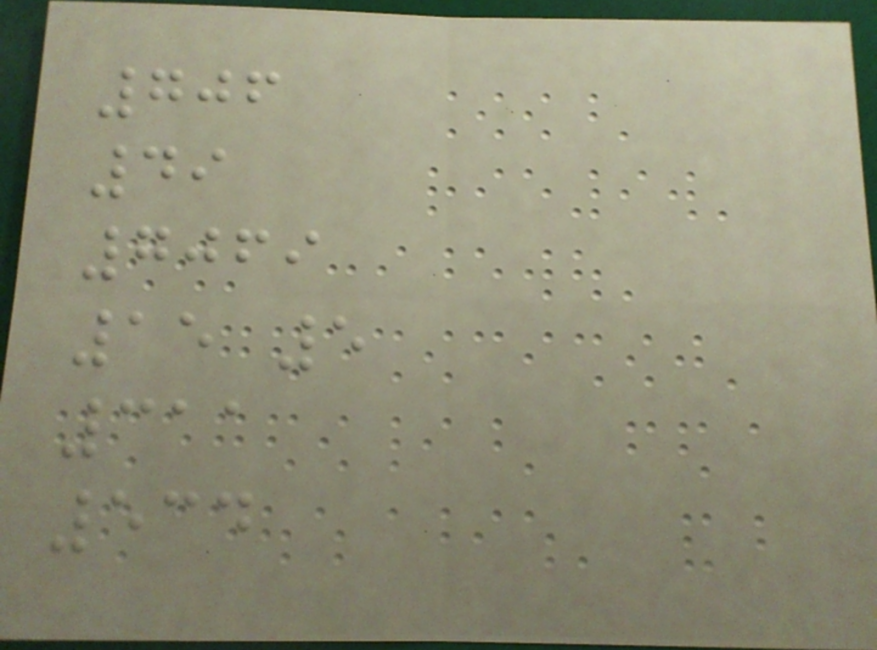706
49
7069
15 5
311
534
